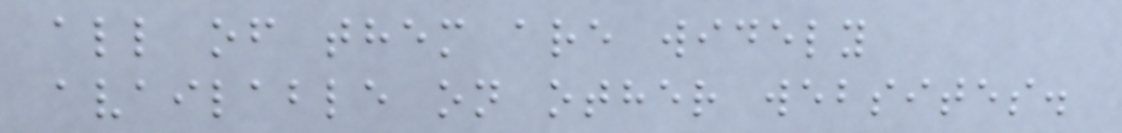all of them are widely
available on other websites.
